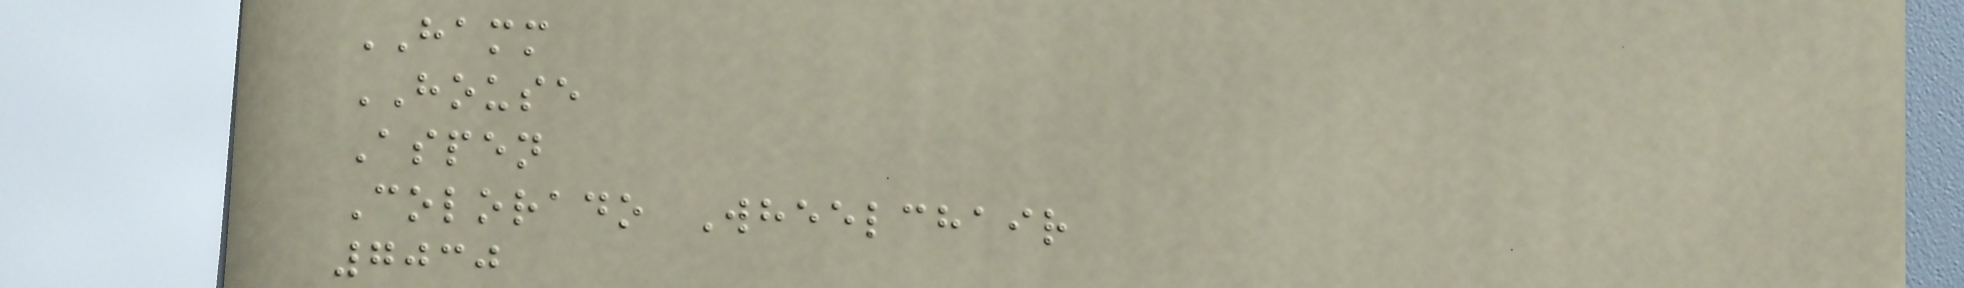HAMM
HOUSE
Aspen
Colorado Wheelchair
7030
